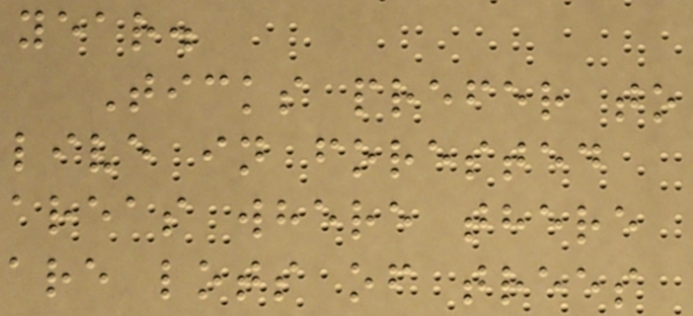year.
Ticks prefer to
live in forested
areas where there
are lots of trees
